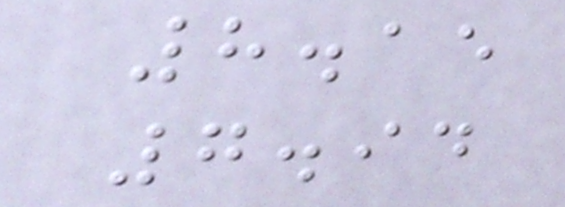8.15
7.94
